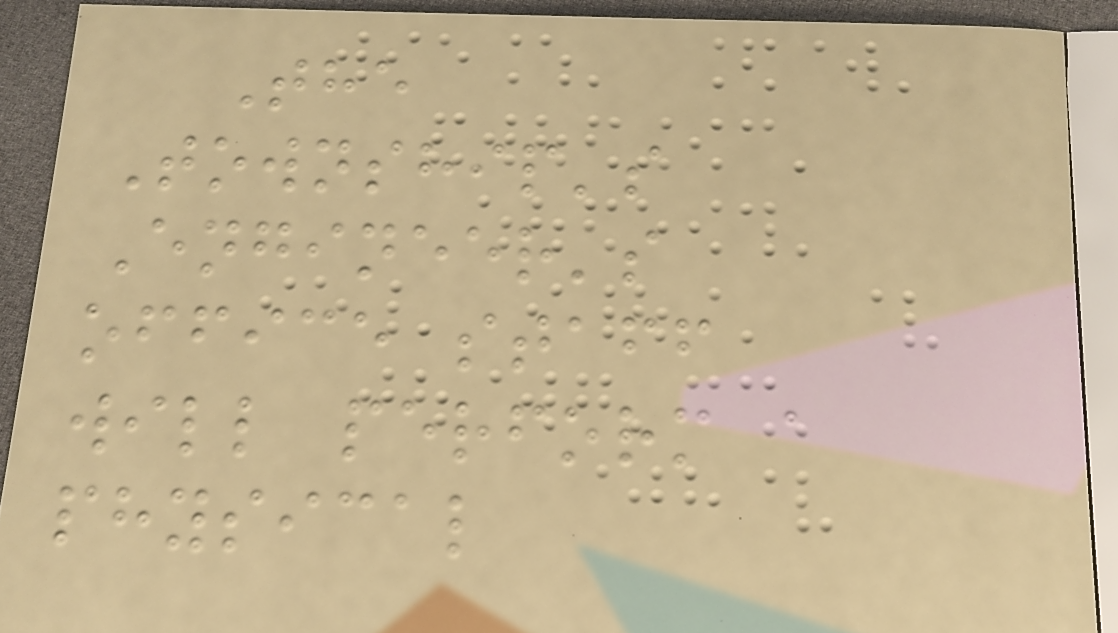The
Township's
Engineer's
office staff
will perform a
physical
